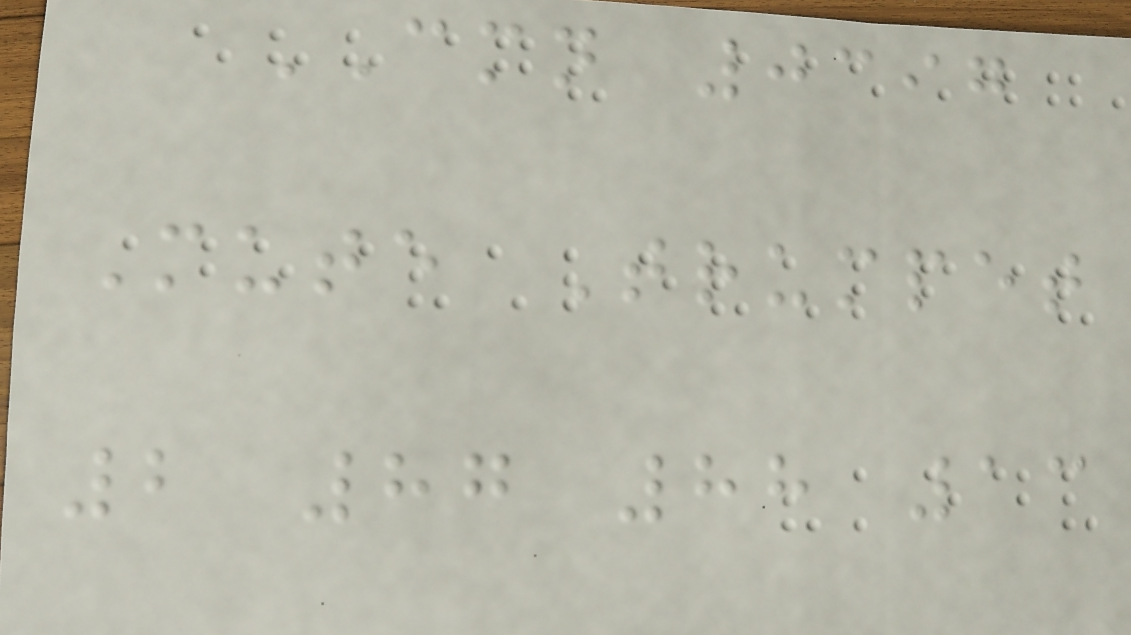CMN 0397
Mute Trumpet
2 87 88 13
